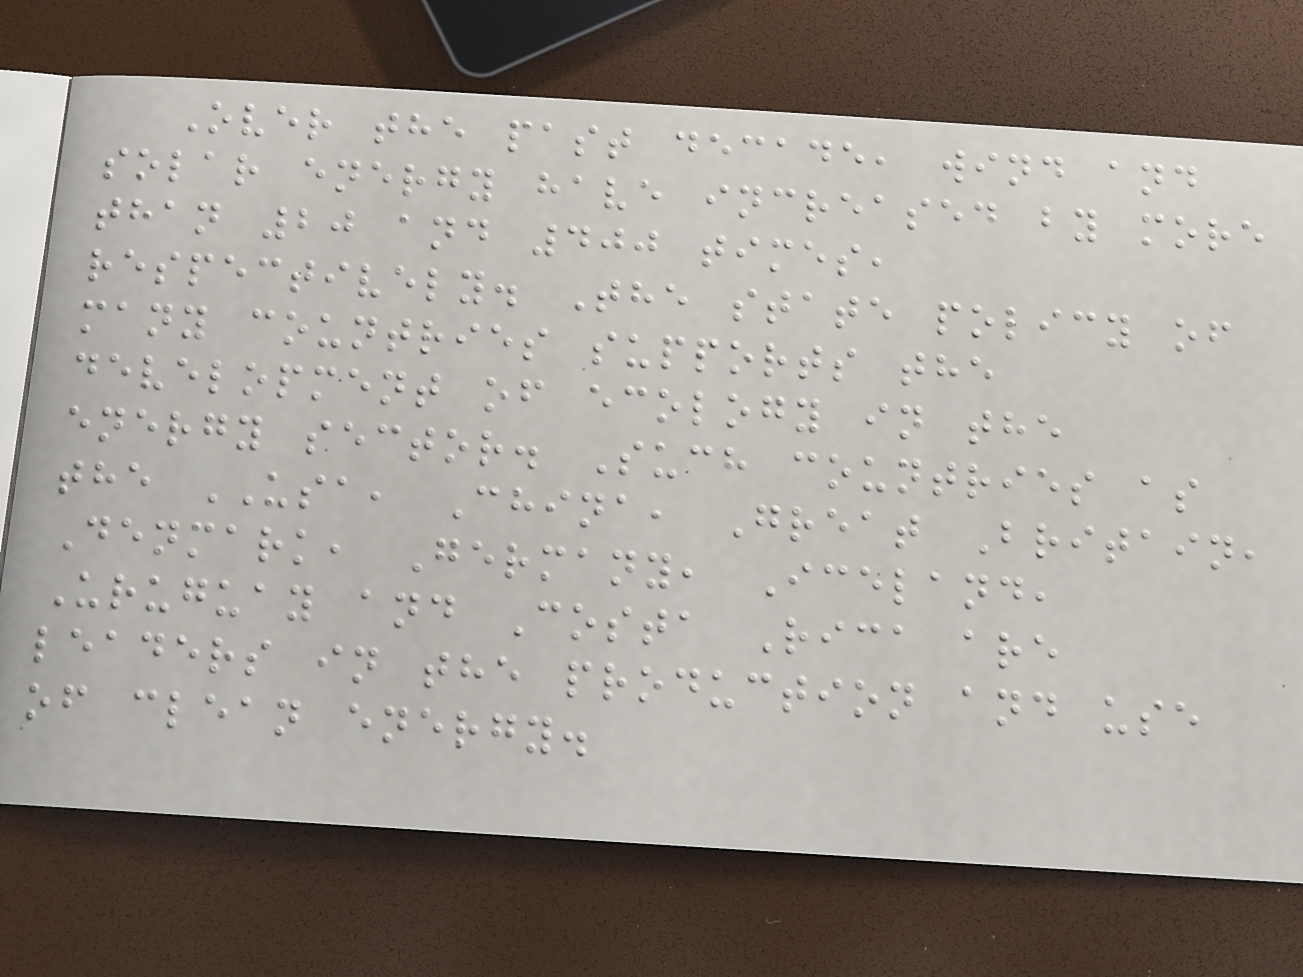Over the past decade, wind and
solar energy have increased by more
than 20 and 400 times,
respectively. The state policy of
many countries supports the
development of ecology in the
energy sector. Such countries as
the USA, China, Great Britain,
Denmark, Germany, Iceland,
Uruguay and Costa Rica are
leaders in the production and use
of clean energy.
